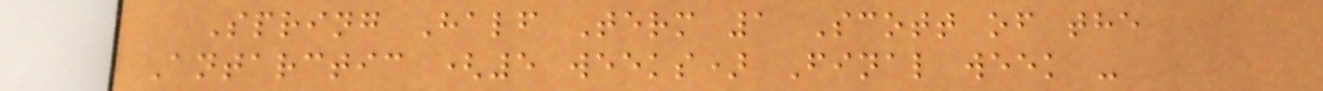Spring Half Term 1 Scott of the
Antarctic (5 weeks) Final week -
